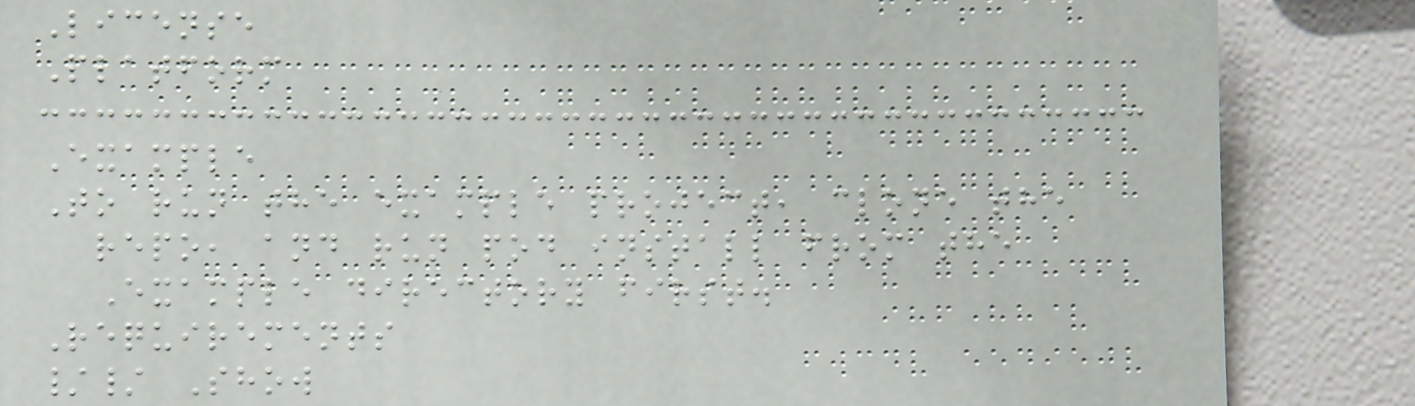License
Platform
Example
To run the example project, clone the
repo, and run pod install from the
Example directory first.
Requirements
// Show
